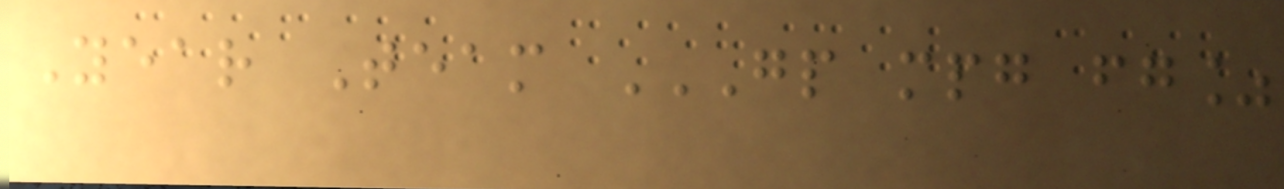Year Team GP MPG FG%
